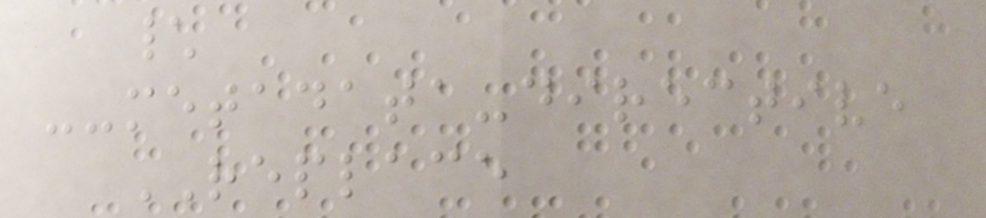\
--metadata-directive
REPLACE
